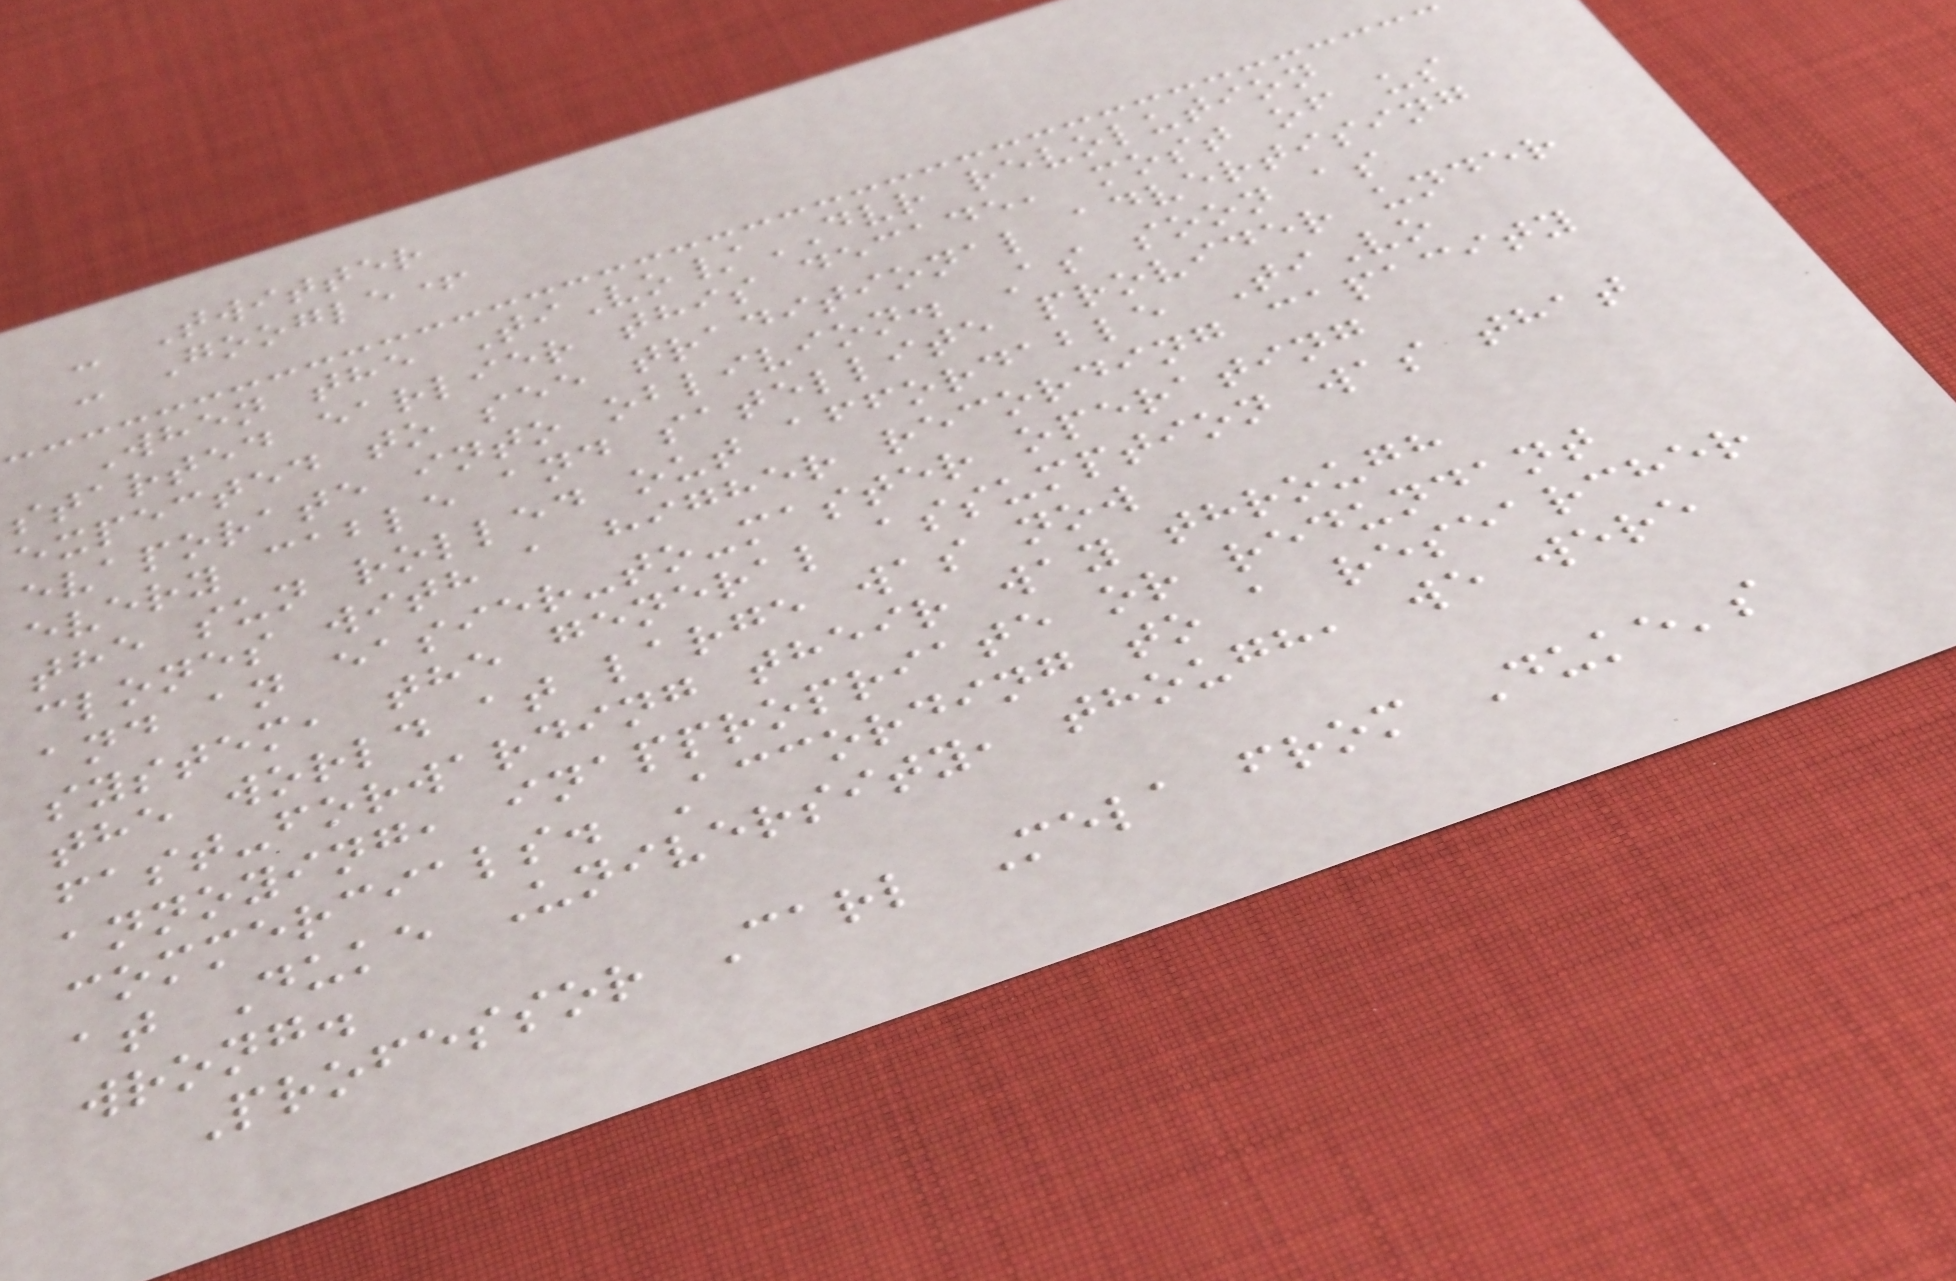- Twitter
- Google+
When the TiVo/DVR revolution
started earlier this decade, most of us
expected to see traditional advertising
evaporate into oblivion. As soon as
every cable and satellite provider under
the sun rolled out affordable TiVo
clones with a higher recording capacity
and an easier-to-master operating
system, the general assumption was that
the world at large was now
fast-forwarding their way through
annoying, inappropriate or redundant
commercials. According to a researcher
at Duke University, though, we were
wrong.
Professor Carl Mela from Duke's
